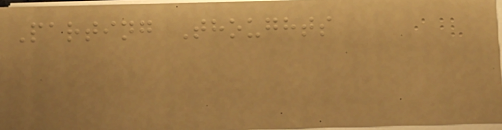Parting Thoughts
